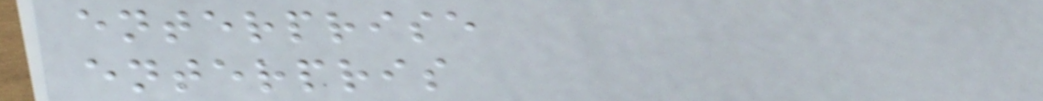enterprise
enterpris
